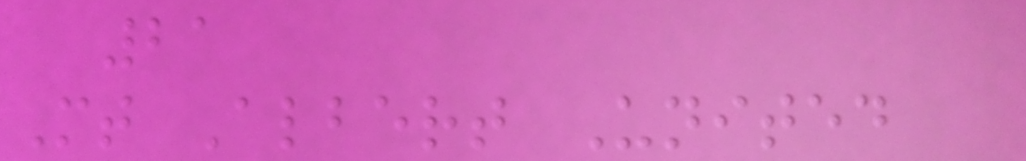21
Mt Albert United
